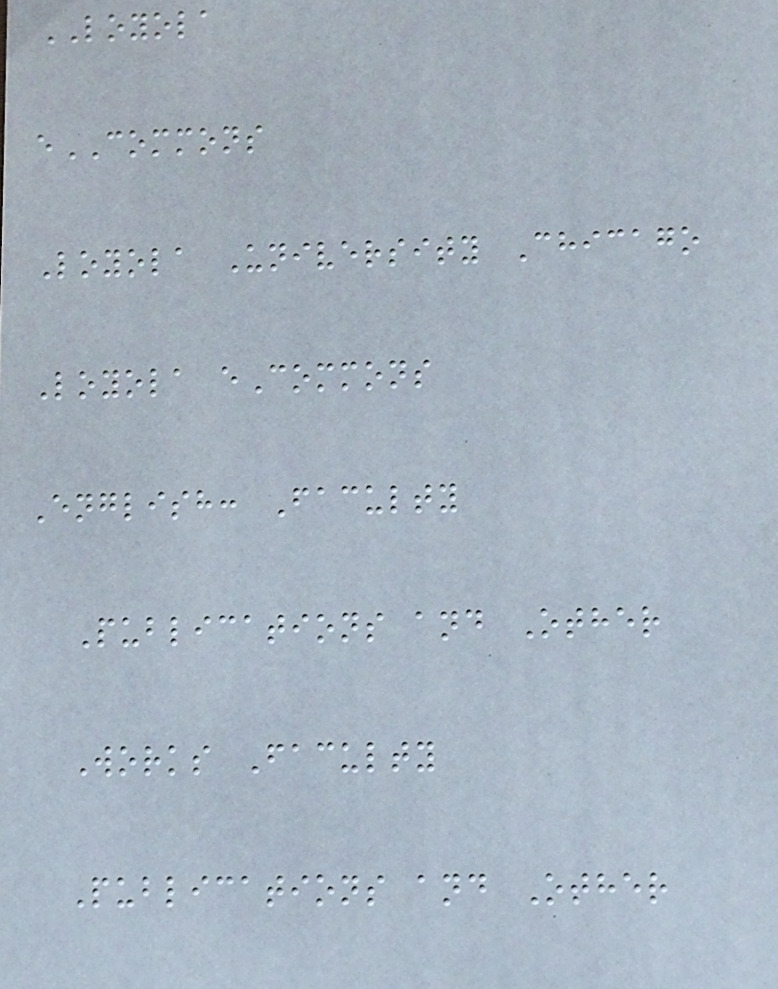LOYOLA
eCOMMONS
Loyola University Chicago
Loyola eCommons
English: Faculty
Publications and Other
Works Faculty
Publications and Other
